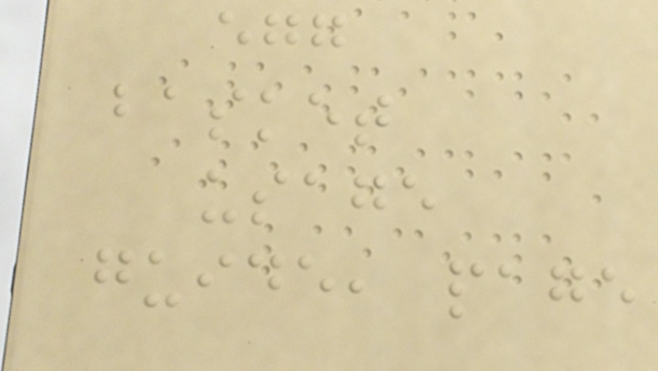egg
basket
usage
guide, page
